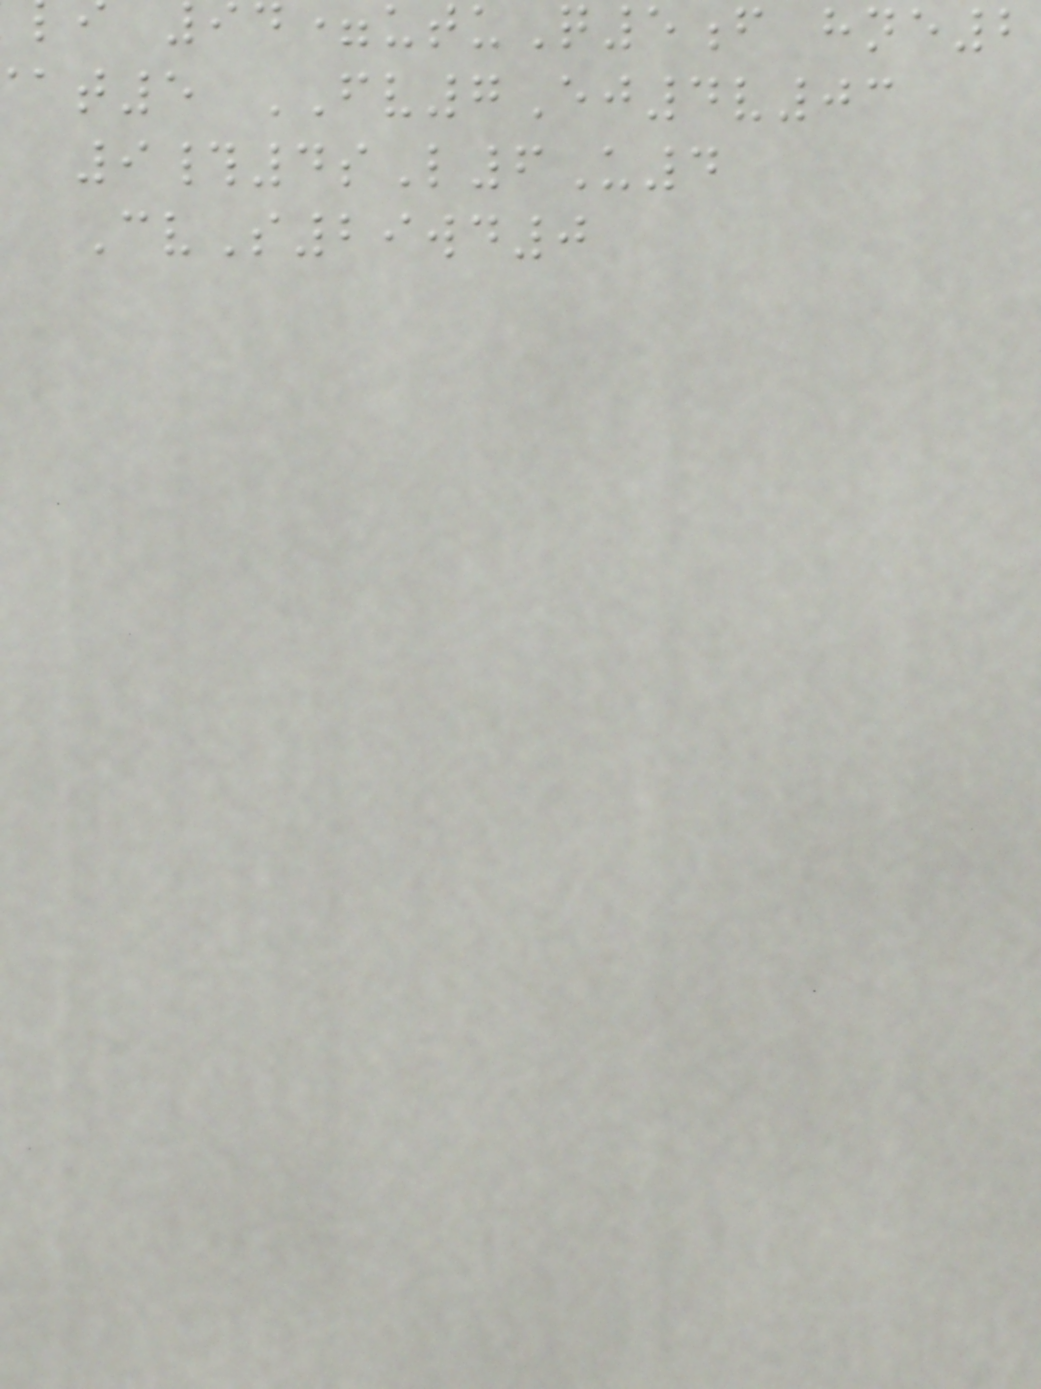=utuQ5f hne2
t5 FV7Ej4v03
9#4sL6U4
CvS29wd0
